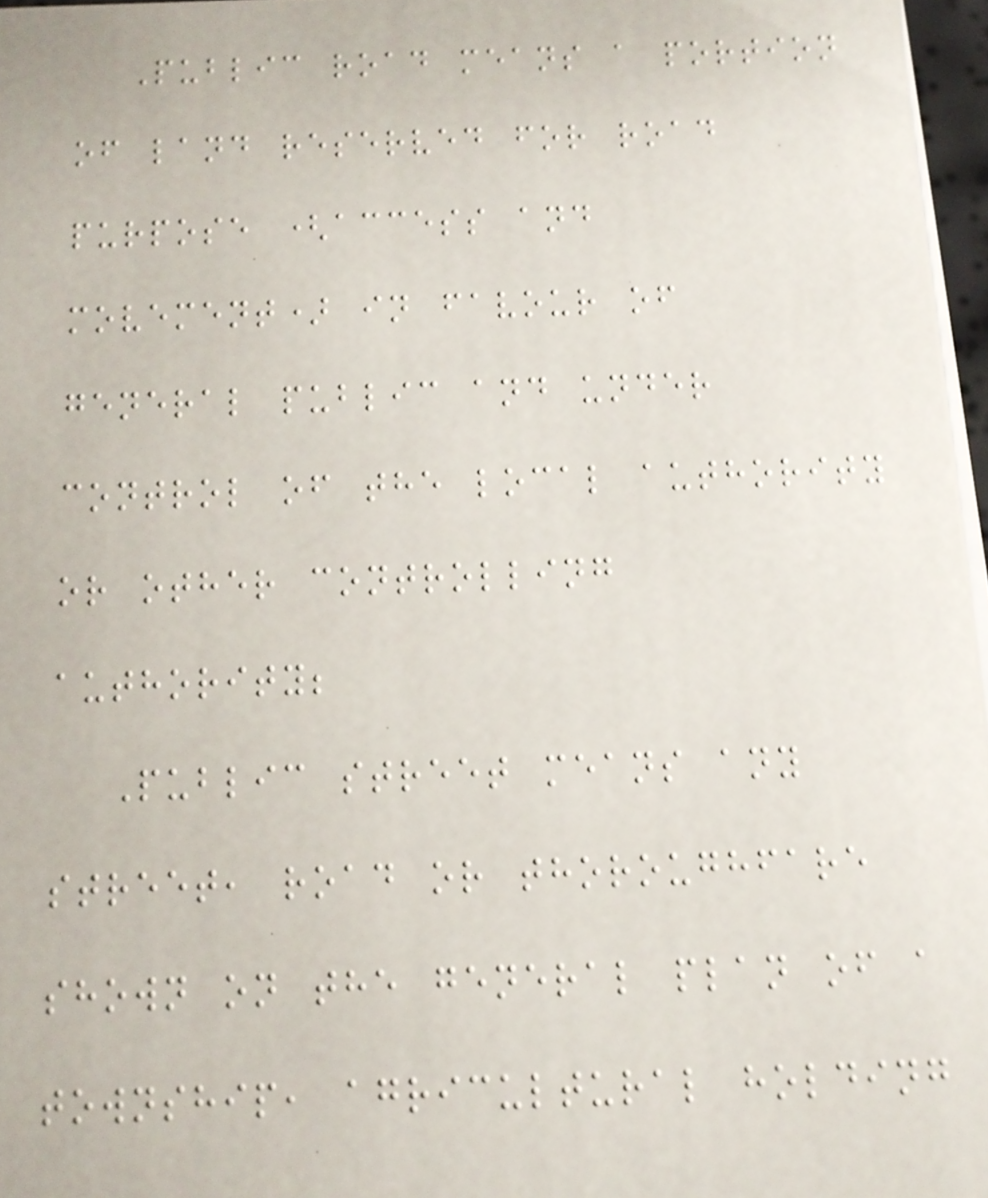Public road means a portion
of land reserved for road
purpose (access and
movement) in favour of
general public and under
control of the local authority
or other controlling
authority;
Public street means any
street, road or thoroughfare
shown on the general plan of a
township, agricultural holding
